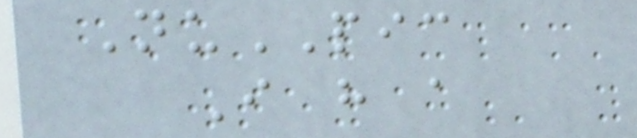NuPIC
I have a
